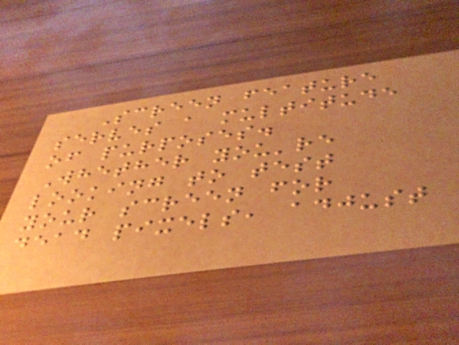Screen feature
serves a multitude
of purposes.
Whether you're
looking to test
your screen for
dead pixels, adjust
